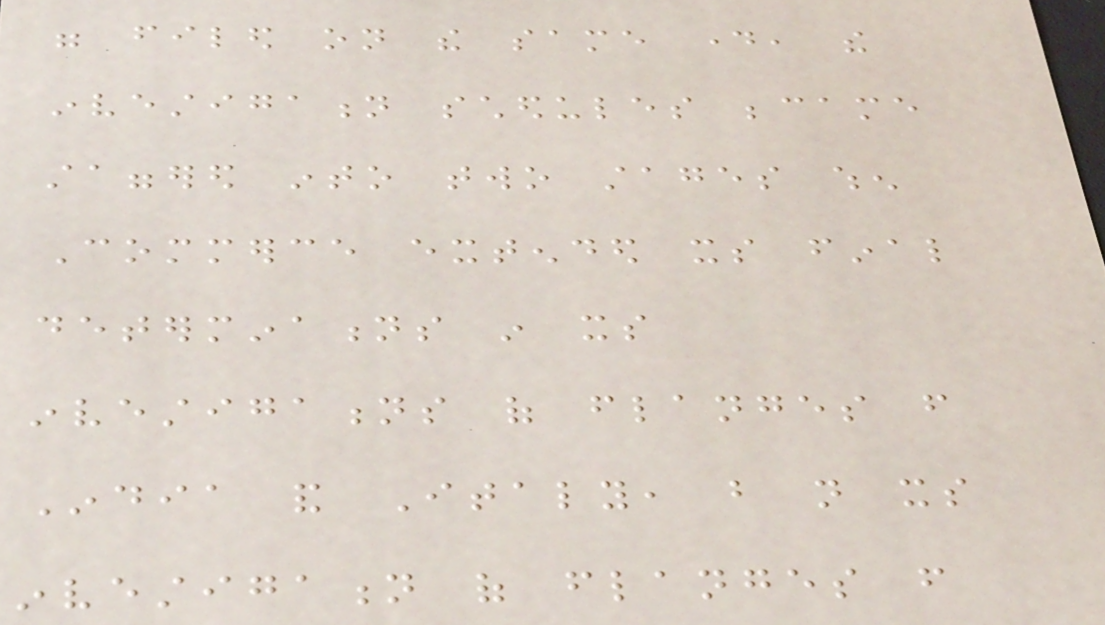were filed on the same day, the
investigation schedules became
staggered into two stages when
Commerce extended its final
determinations in its
investigations of flanges from
India and Italy, but not its
investigation of flanges from
